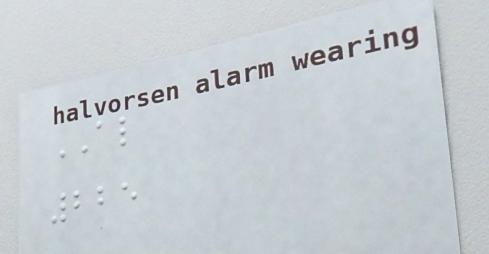AL
225
